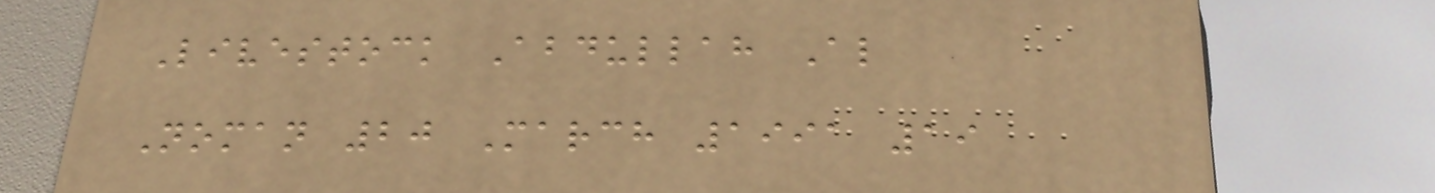Livestock Abdullah Al
Noman 20 March 1991 19
